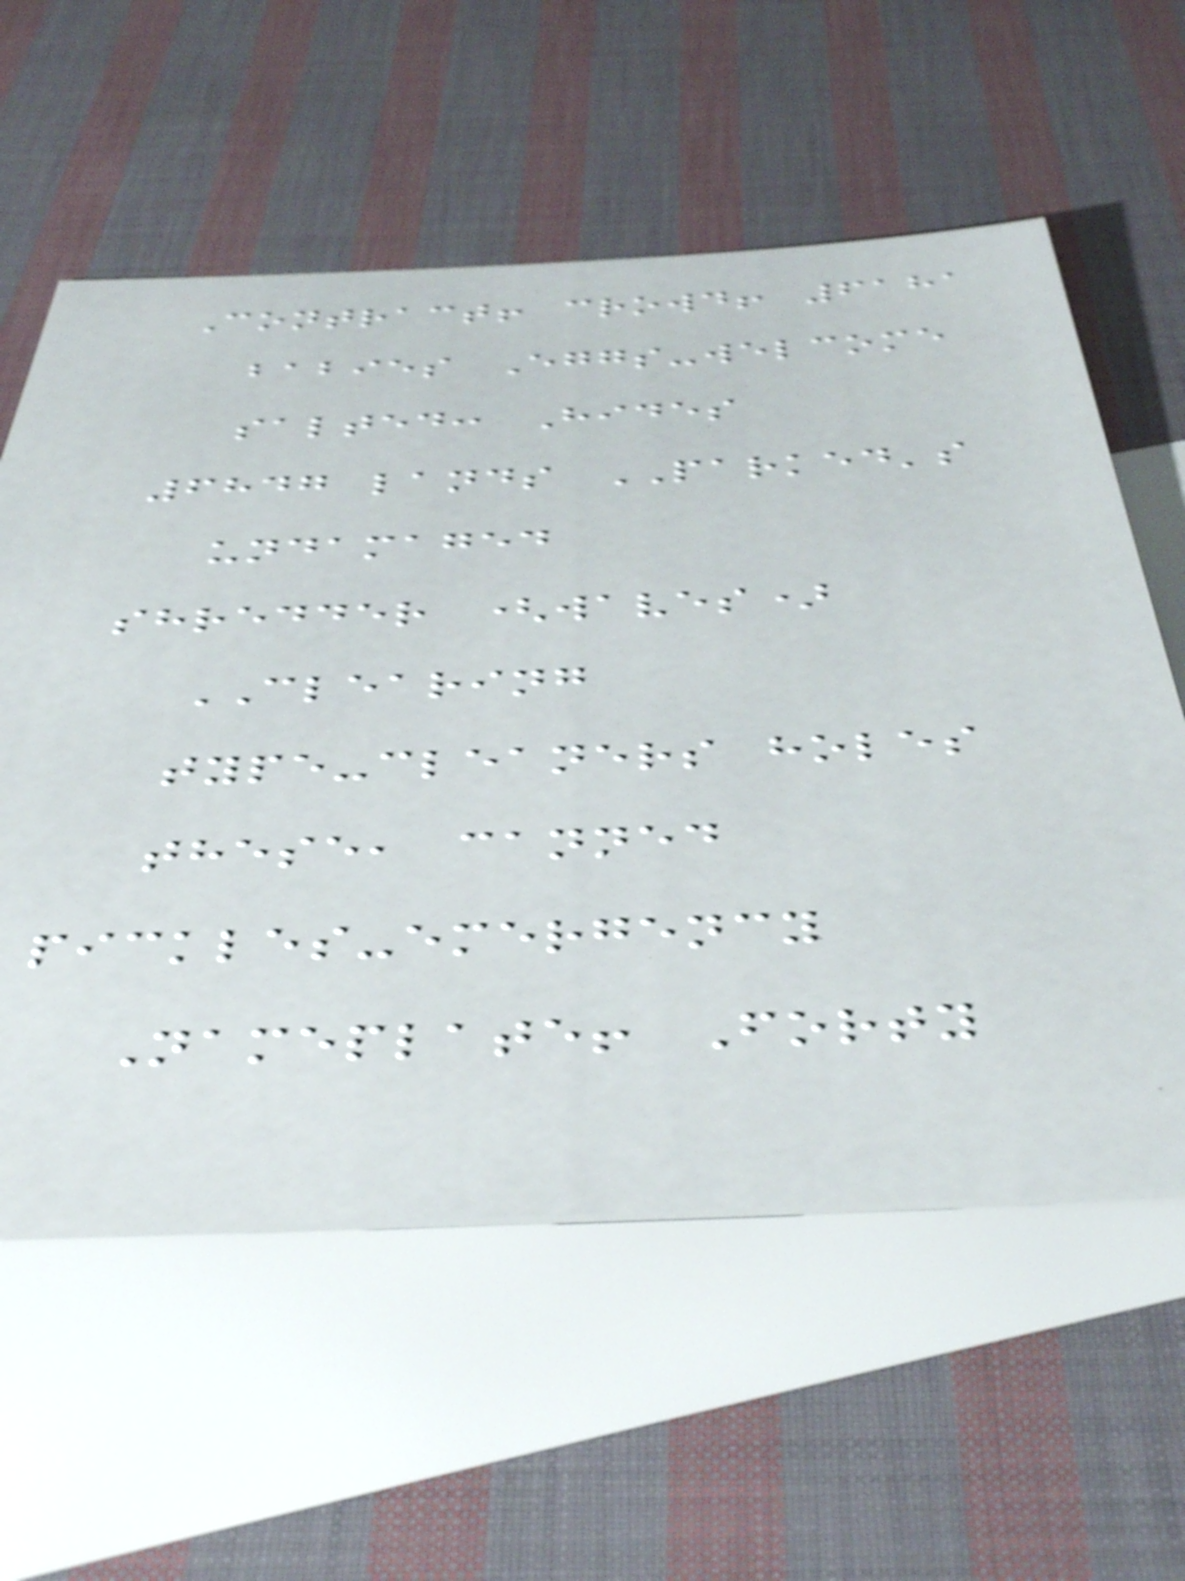Contract! crowd! 6181
babies Eggs-welcome
salted: Hides
6847 lands PARKED's
undamaged
shredder (waves)
CLEARING
type-cleaners holes
these, canned
pickles-emergency
Nameplate! Forty
